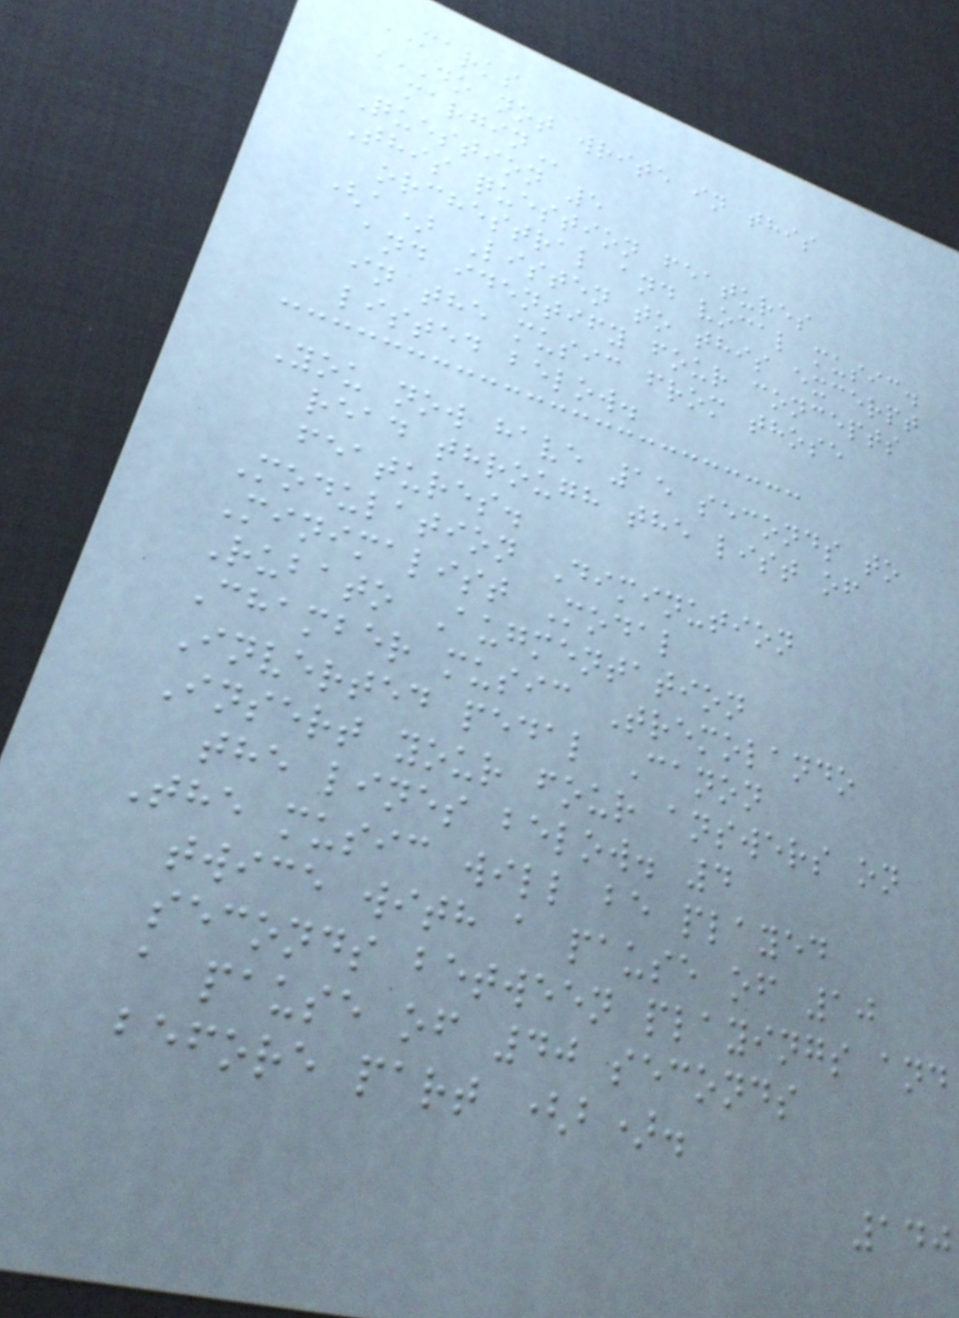MARKS
DO NOT WRITE IN THIS
MARGIN
Question 5
This question features
orchestral and vocal music.
(a) Listen to this excerpt
and identify four concepts
in the music from those
listed below.
You now have 15 seconds to
read through the list of
features.
Modulation Diminution
Minimalist Modal
Rubato Augmentation
Chamber music Tremolando
Inverted pedal Canon
Insert your four answers on
the lines below. 4
The music will be played
twice with a pause of 10
seconds between playings and
a pause of 40 seconds
before part (b).
140
